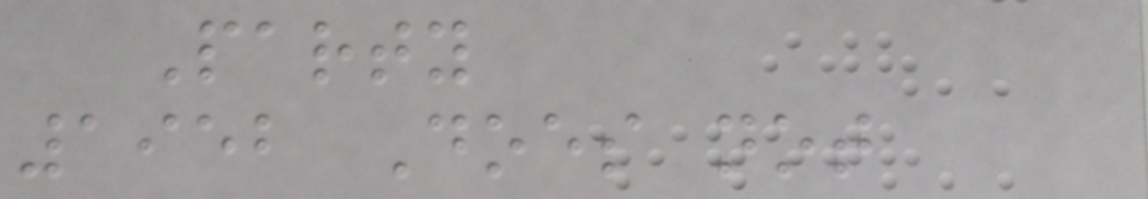Party
1952 Does not
